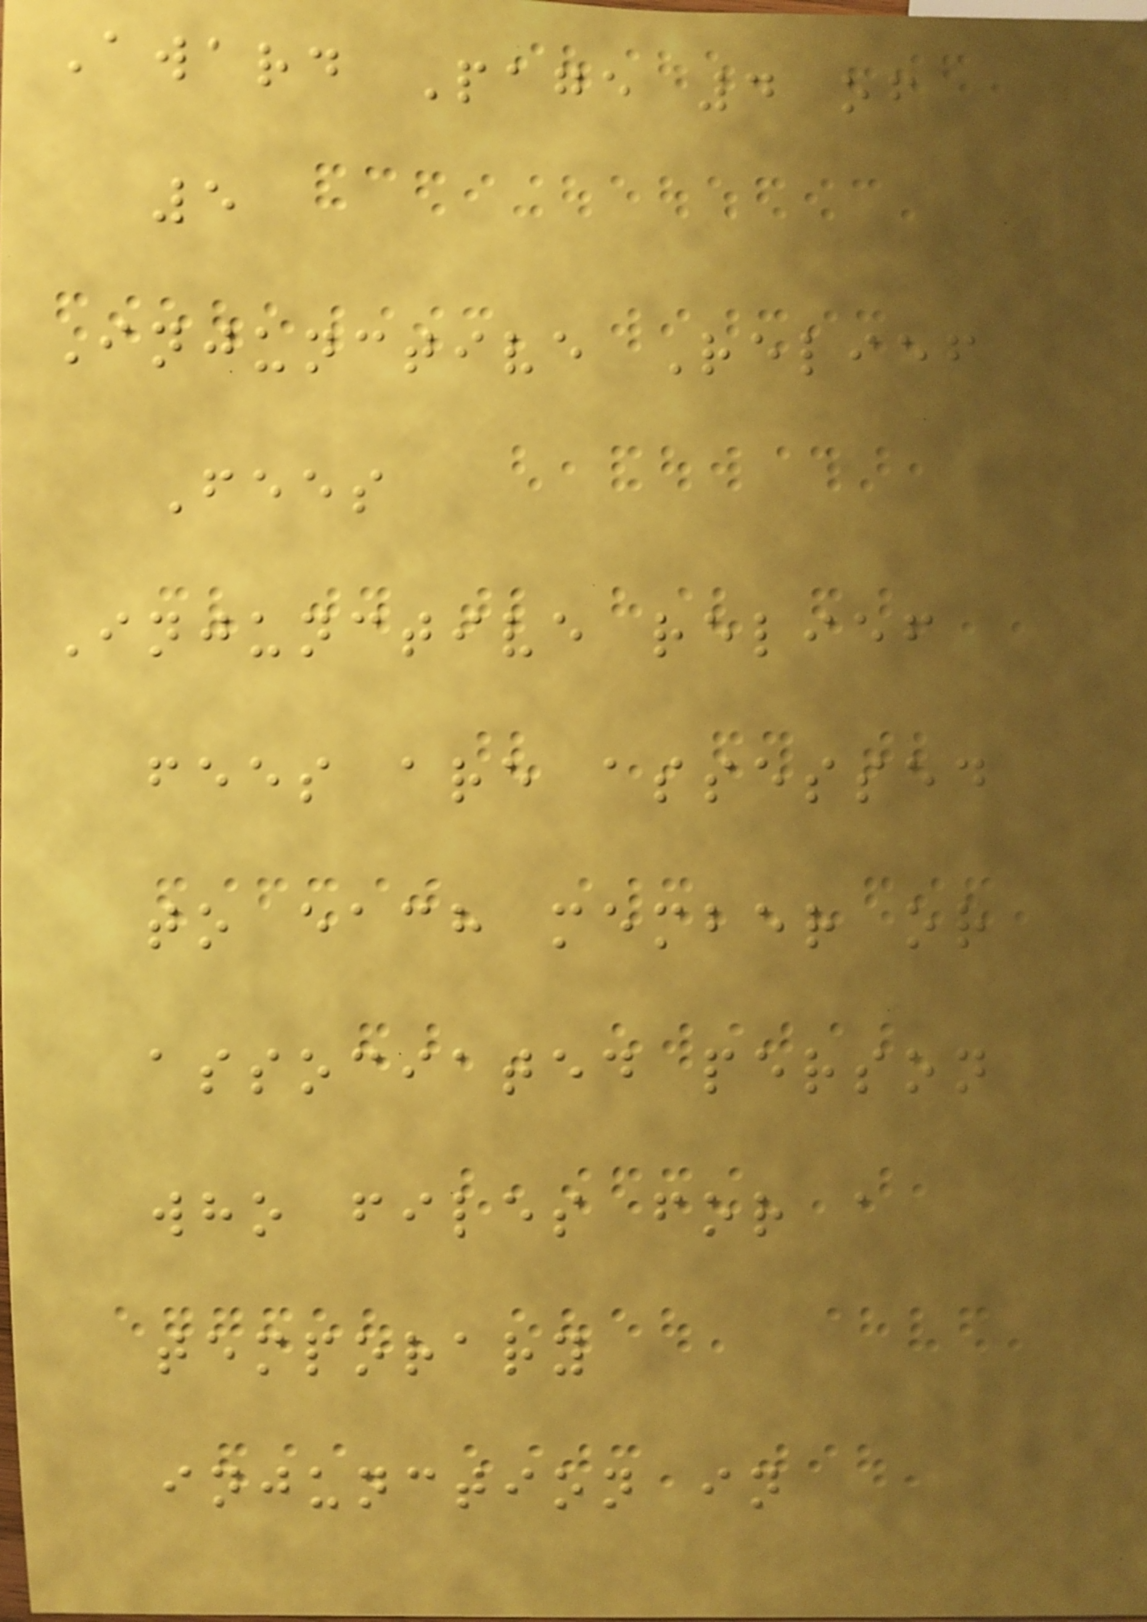Award Page 4 of
5
Injunctive Relief
Fees
Injunctive relief
fees are assessed
to each member or
associated person
who files for a
temporary
injunction in
